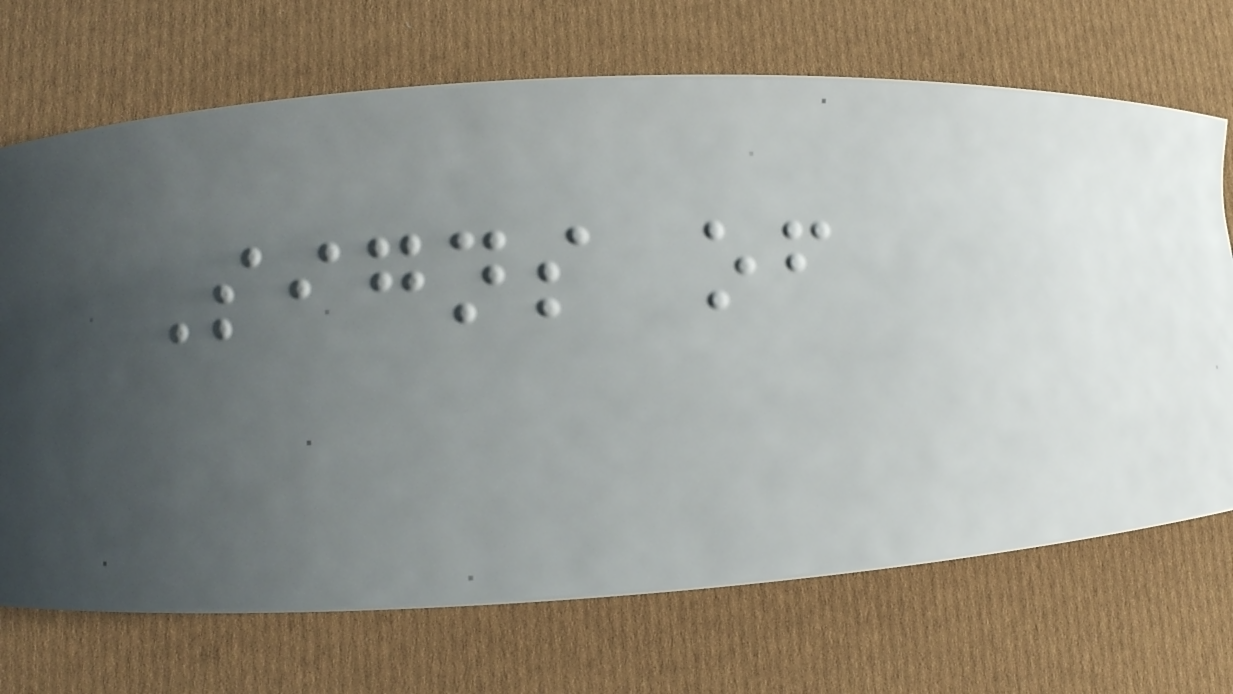Signs of
